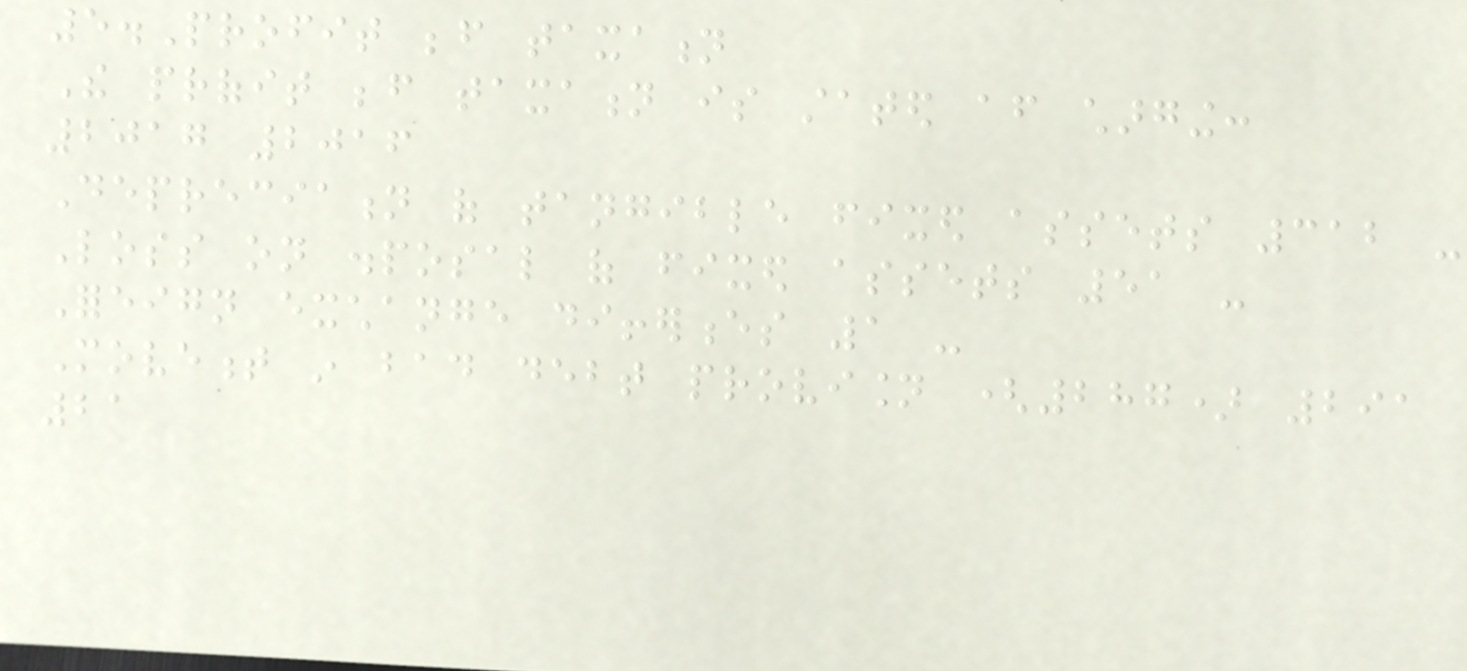5.Profit before taxation
The profit before taxation is stated after charging:
2017 2016
Depreciation of tangible fixed assets 312 -
Loss on disposal of fixed assets 51 -
Foreign exchange differences 1 -
Movement in bad debt provision (287) 291
21
